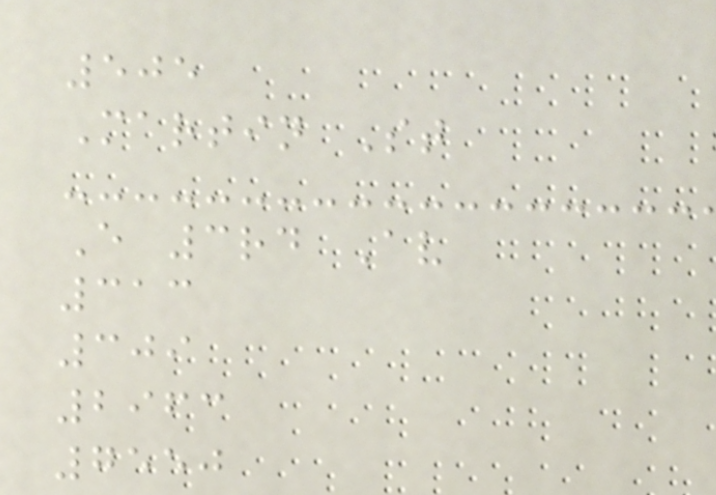505
Martin St
E 3rd Av
313
309
2963
7550
